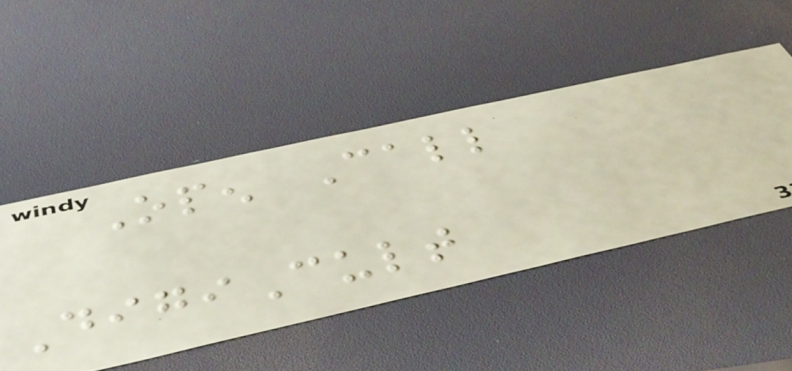Open Call
DigiCult
